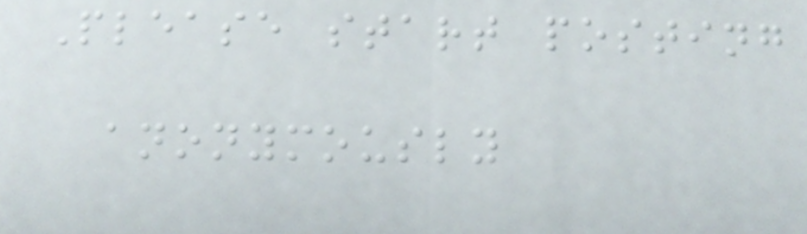Please start posting
anonymously
